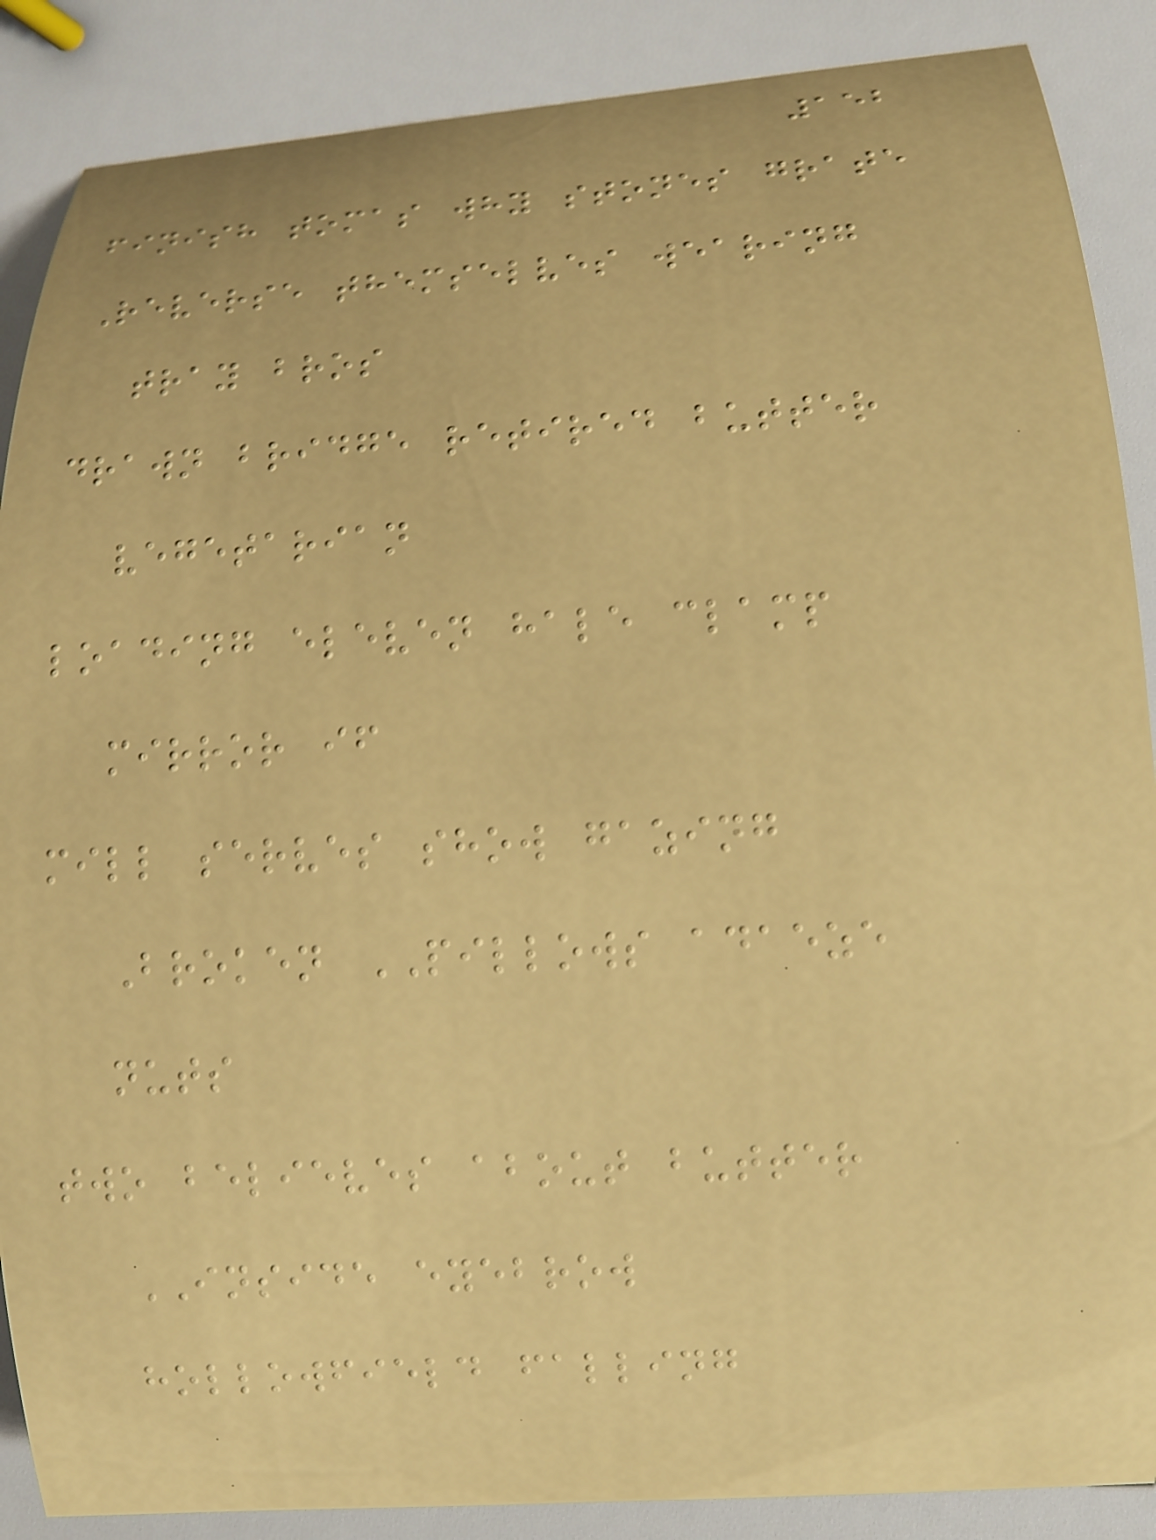152
finish tomas why stones grate
Reverse themselves wearing
tray bros
drawn bridge retired butter
vegetarian
loading eleven hale clamp
mirror if
mill serves show gazing
Broken PILLOWS adaeze
nuts
two believes about butter
INSIDE eyebrow
hollowfield falling
